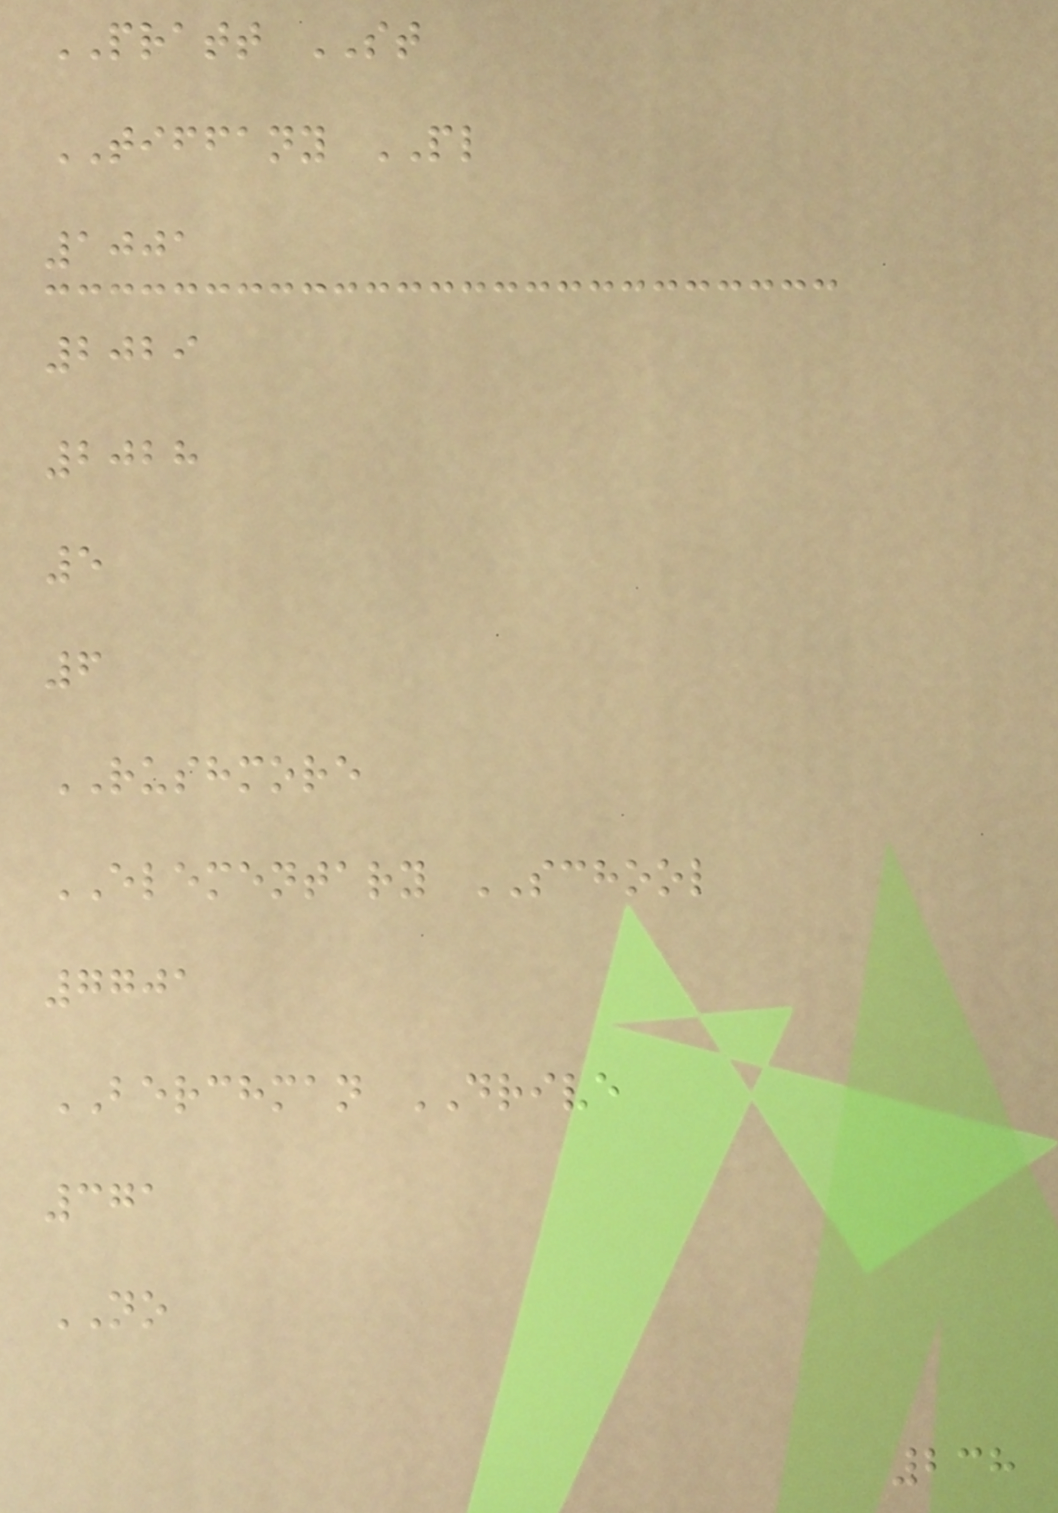PRATT ST
TIFFANY PL
1001
2029
2028
5
6
RUSHMORE
ELEMENTARY SCHOOL
7701
BERCHMAN DRIVE
371
NO
238
